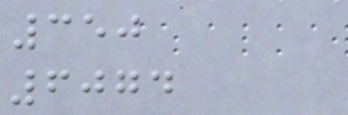350
6074
